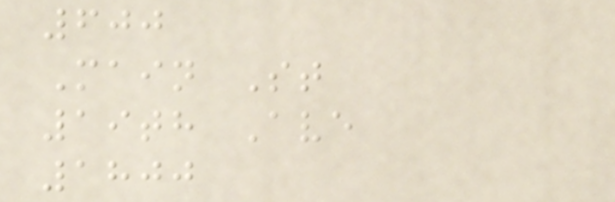600
Main St
19th Ave
1800
